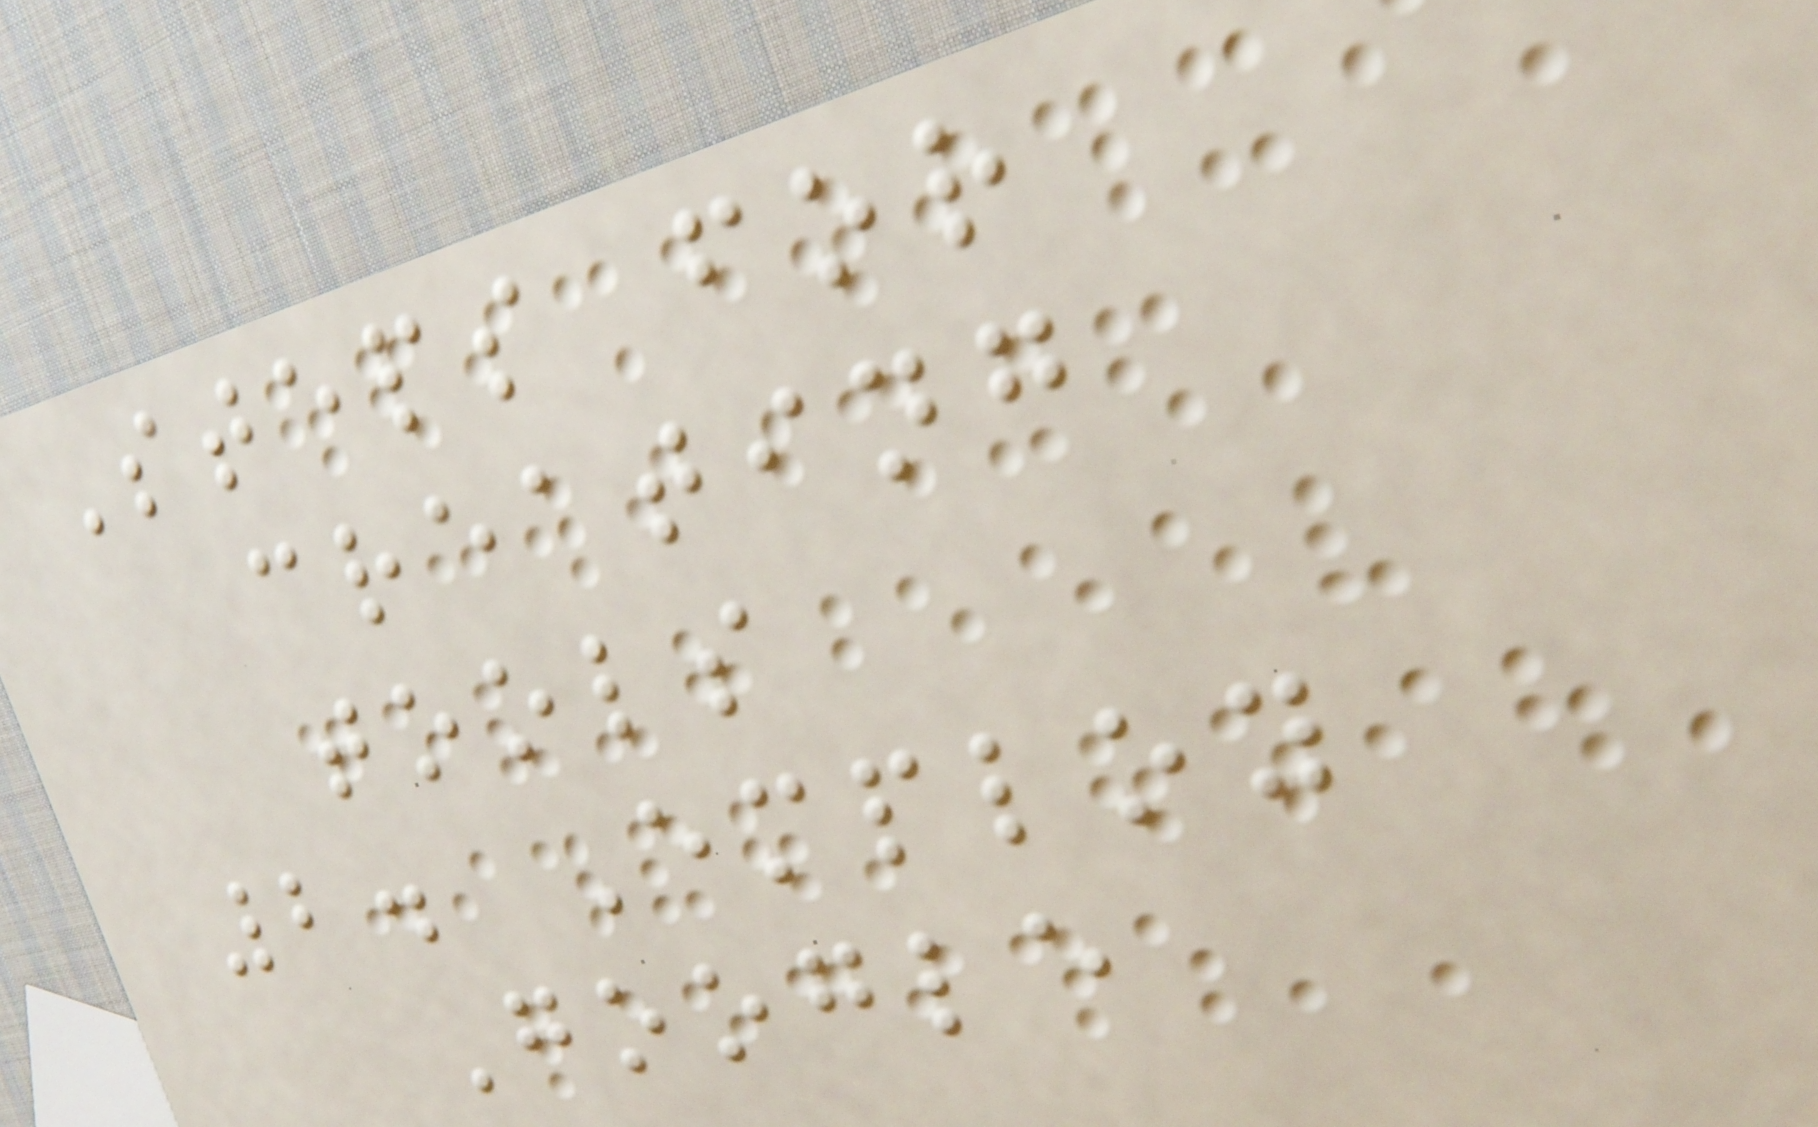Steps for
creating
tools
2. Employ
Google
